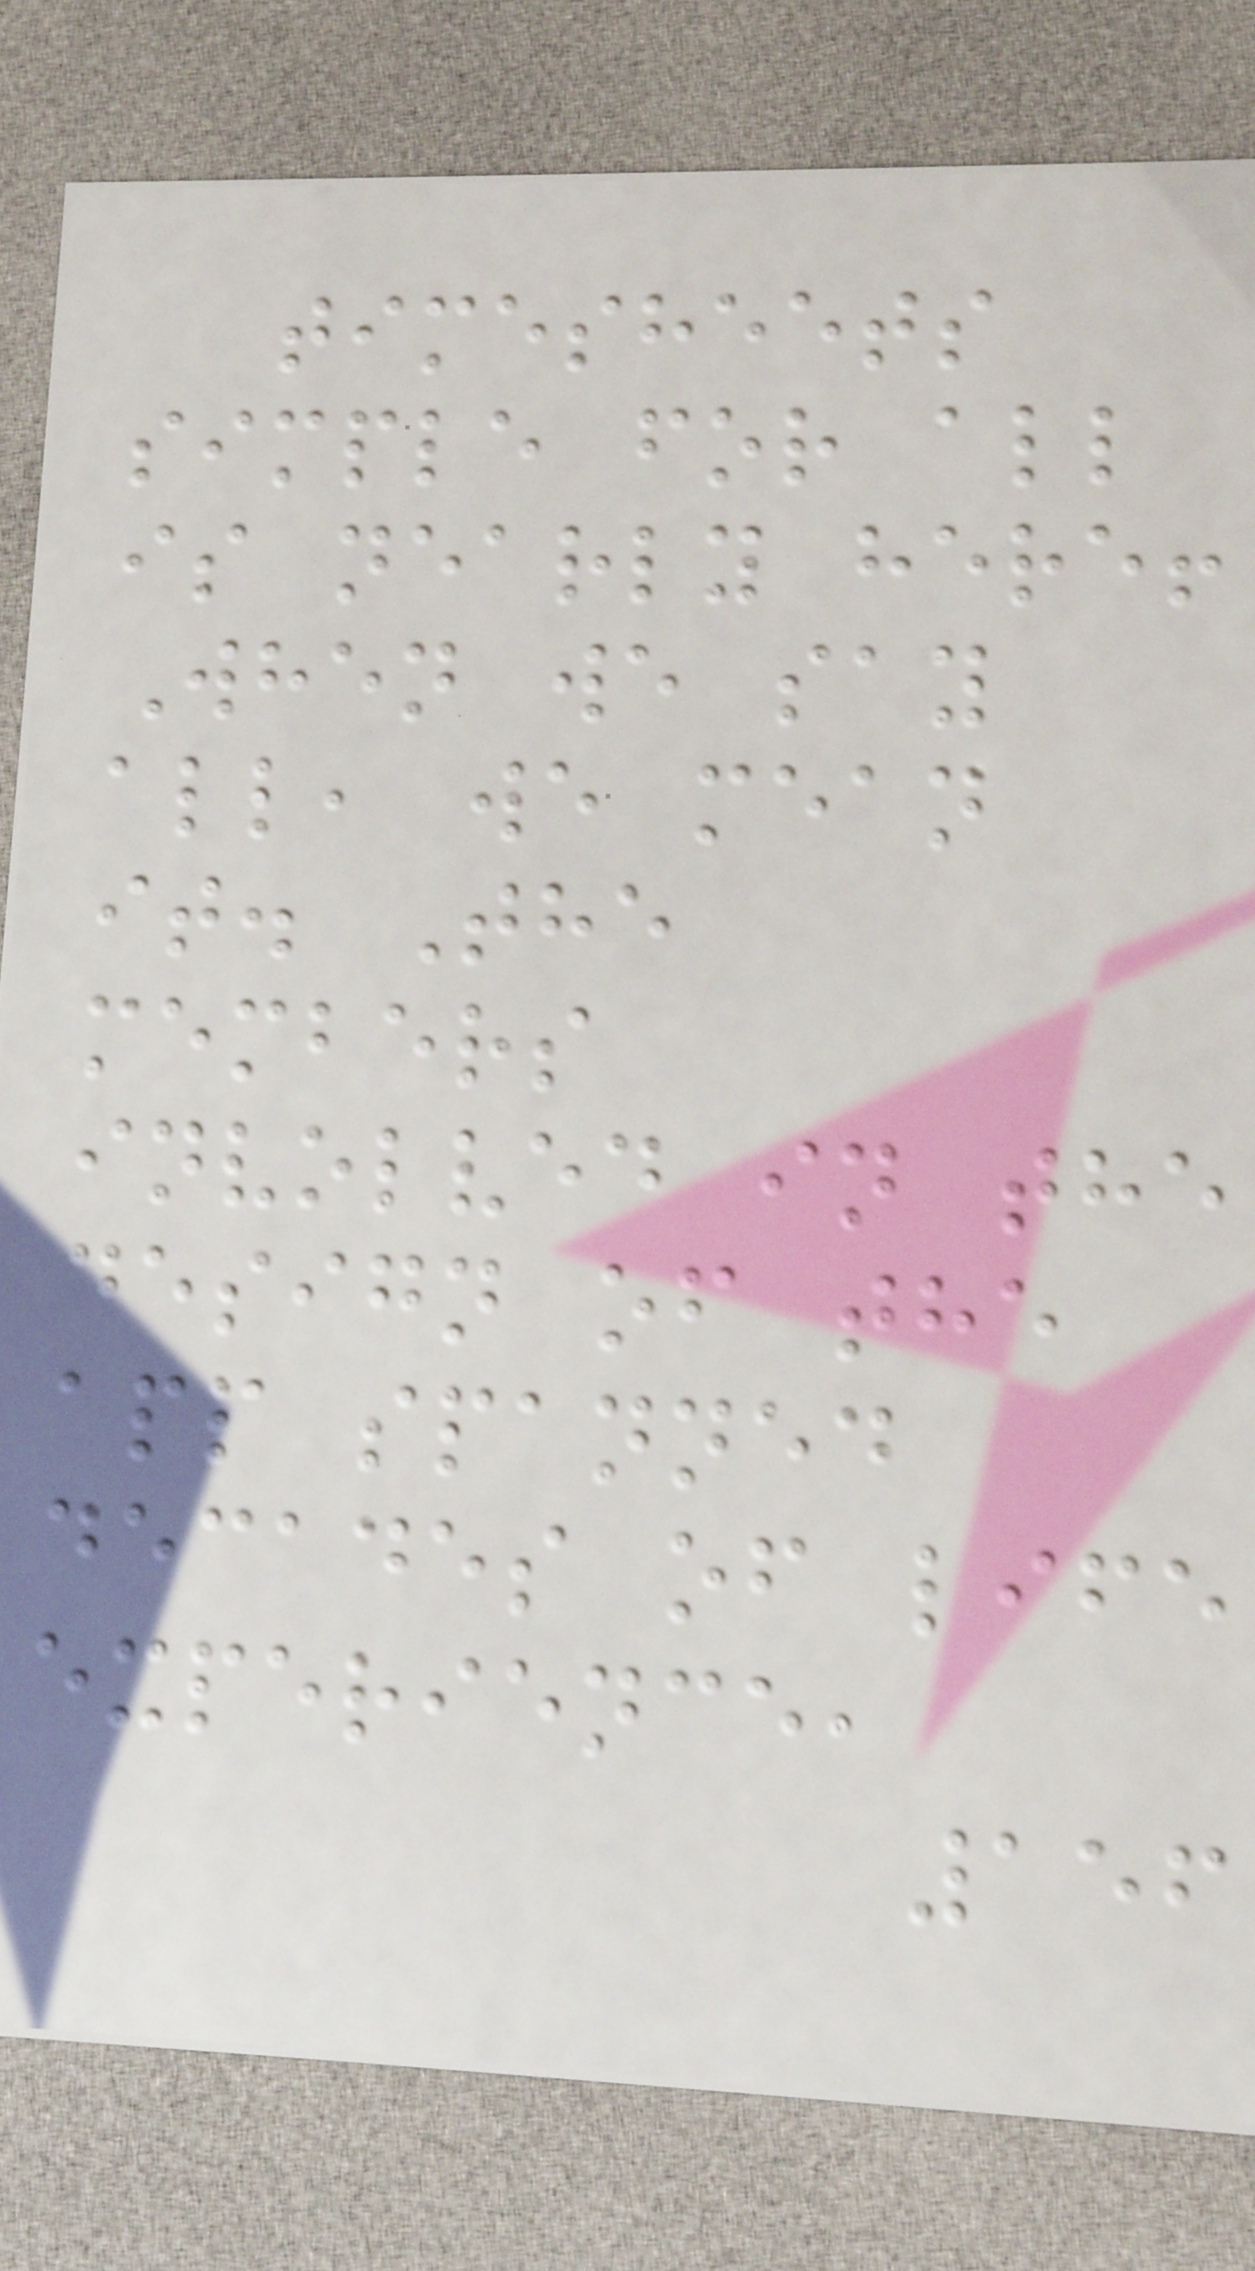timesheets
simple for all
is nearly here!
When we say
all, we mean
it. The
members
involved in the
design of the
app spanned
decades of life
experience,
156
